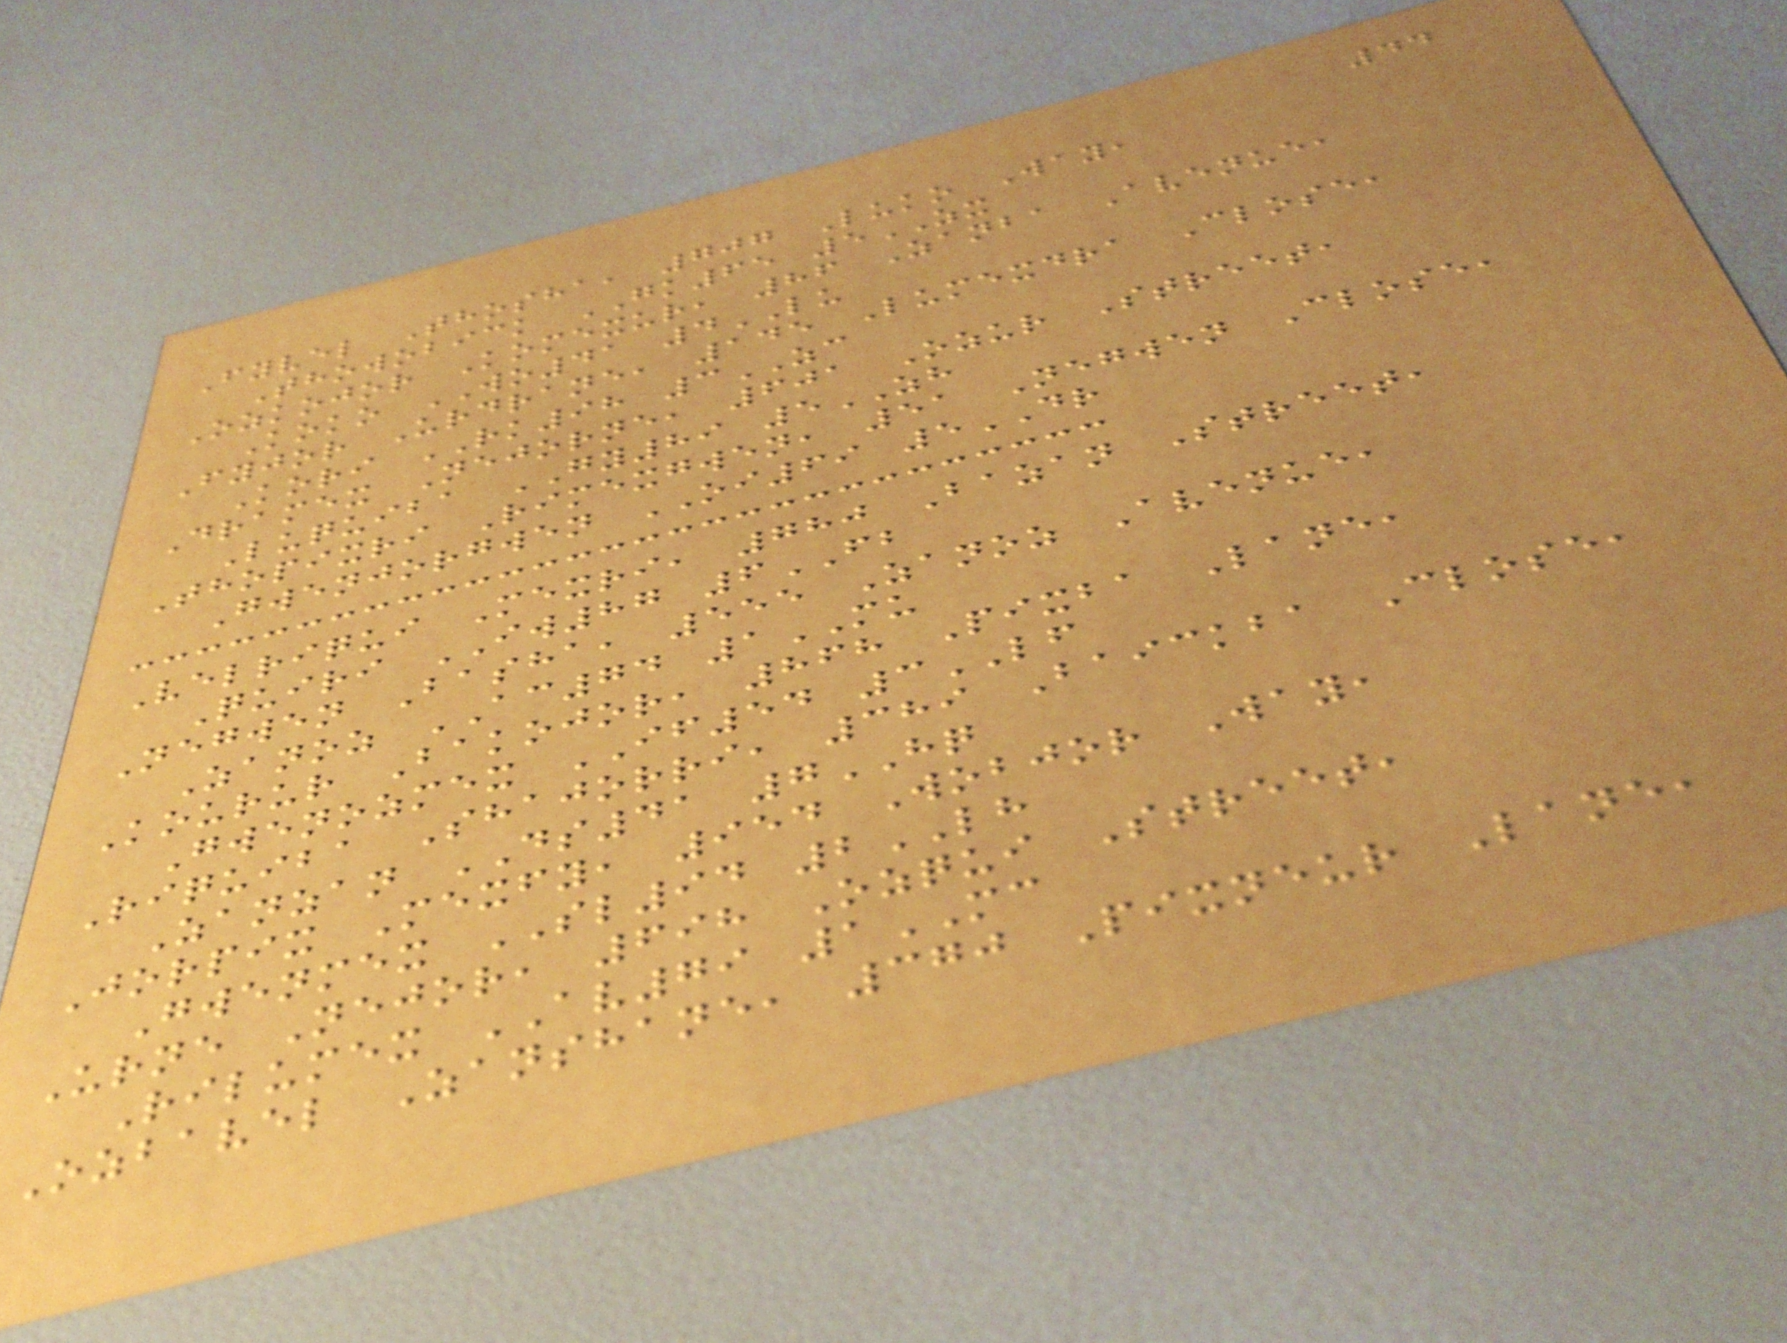44
Fyvel Thosha, 707 Luko Way,
Thowobick GK65 5ZX
Ozkojor Komexur, 86 Zanba Avenue,
Koko WO41 4LU
Fyjor Urdrane, 145 Lumexdra Close,
Kori RK98 3ZC
Dramex Nejorne, 601 Ozur Street,
Luquiba GY89 5ZH
Thopixri Rimexgwen, 51 Negwen Close,
Gwenjorgwen OI69 5DR
Velriqui Mexri, 780 Bazan Street,
Quiri IW87 6FB
Negwen Basha, 555 Zanoz Avenue,
Zanoz AC74 1MU
Kourur Bakojor, 868 Pixba Lane,
Gwenozmex IF54 3LF
Riquiba Shajorri, 389 Baickba Close,
Zanzan DS41 7HQ
Jorpix Mexfy, 954 Wobjor Way,
Gwenmex SL94 2LH
Urne Nejor, 698 Ozqui Street,
Rilumex AV79 1MC
Ozbavel Zanshane, 370 Pixneur Lane,
